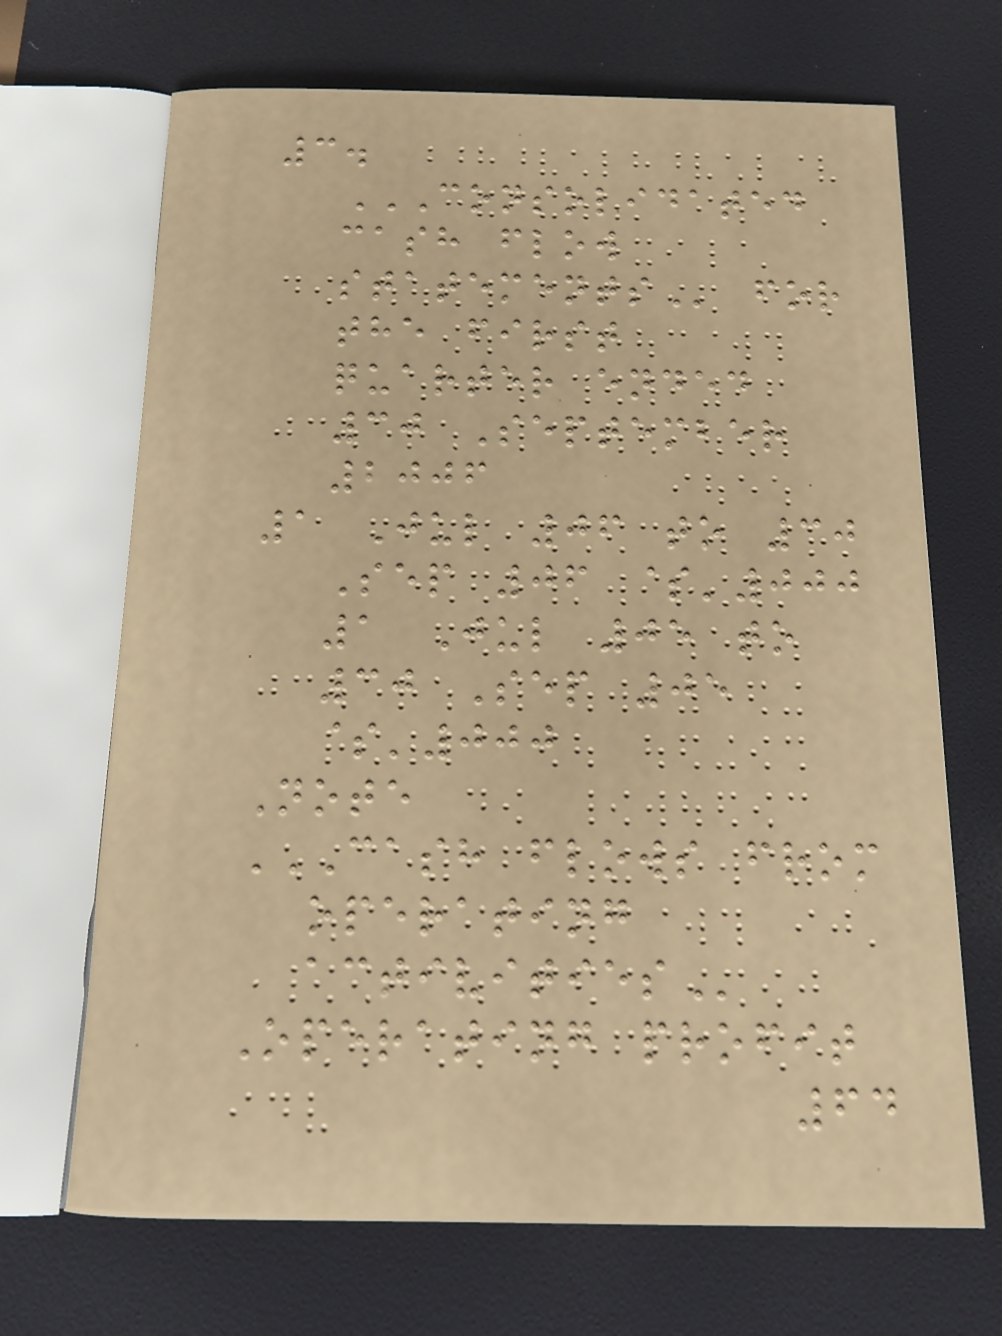3.
CONSOLIDATED
CASH FLOW
STATEMENTS for
the first
quarter ended
30 September
2006
1 Jul 06 to 30
Sep 06 $'000
1 Jul 05 to
30 Sep 05
$'000
Note
CASH FLOWS FROM
OPERATING
ACTIVITIES
Operating profit
64
